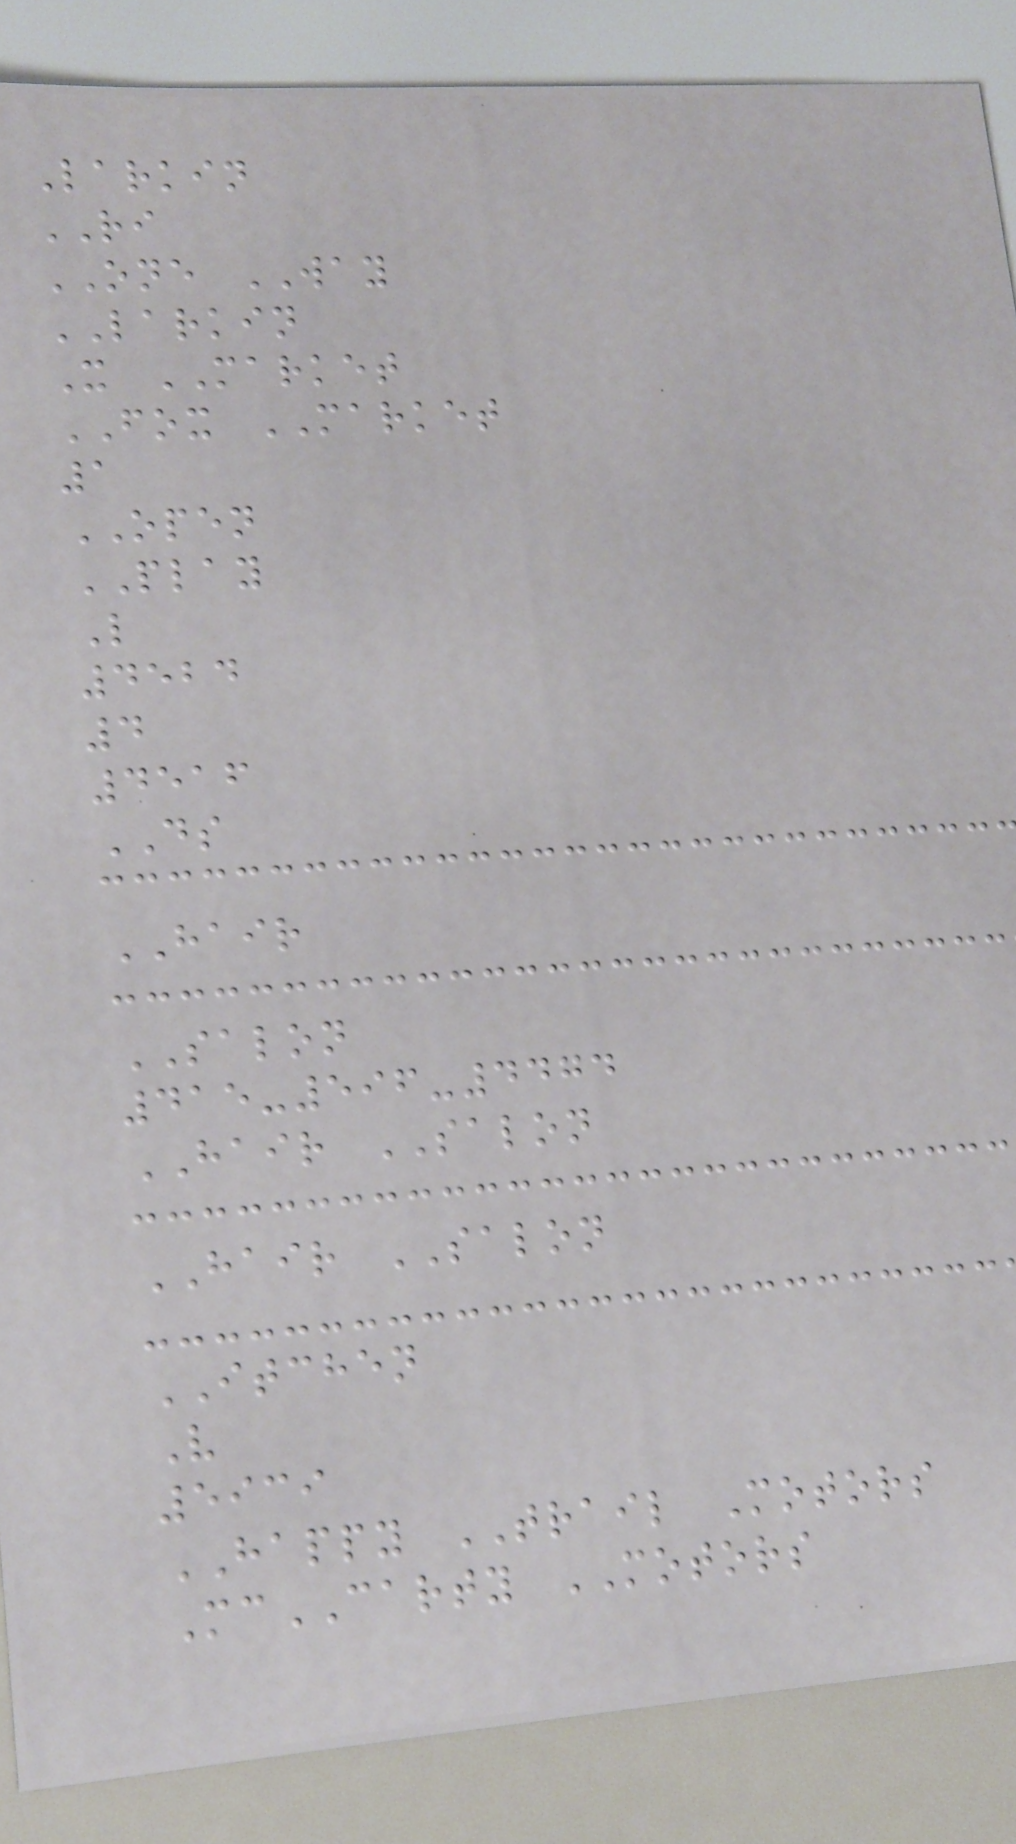Larkin
RI
ONE WAY
LARKIN
X MARKET
FOX MARKET
1
OPEN
PLAY
L
4524
4
4516
DS
HAIR
SALON
415-596-4474
HAIR SALON
HAIR SALON
ITCHEN
V
5939
HAPPY TRAIL Motors
McCARTY MOTORS
